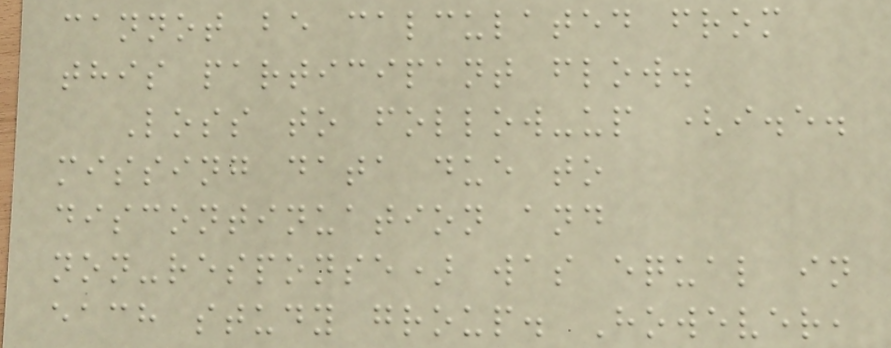cannot be calculated from
this participant flow.
Loss to follow-up (i.e.
missing data due to
discontinuation and
non-response) was equal in
each study group. However,
